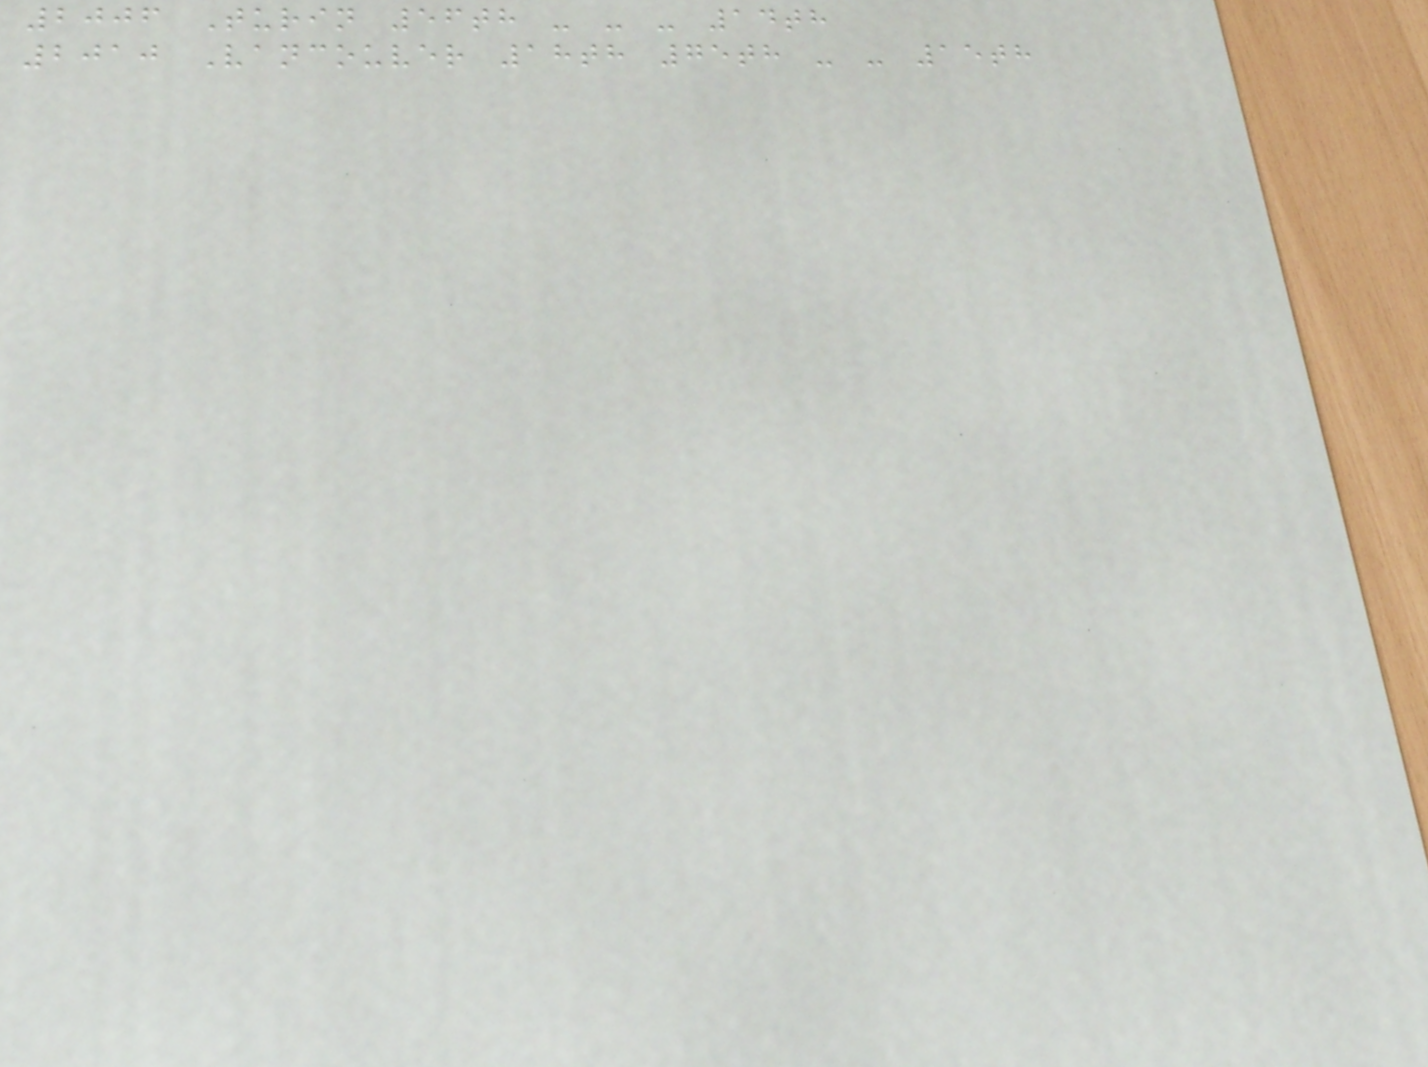2006 Turin 56th - - - 14th
2010 Vancouver 18th 75th - - 15th
